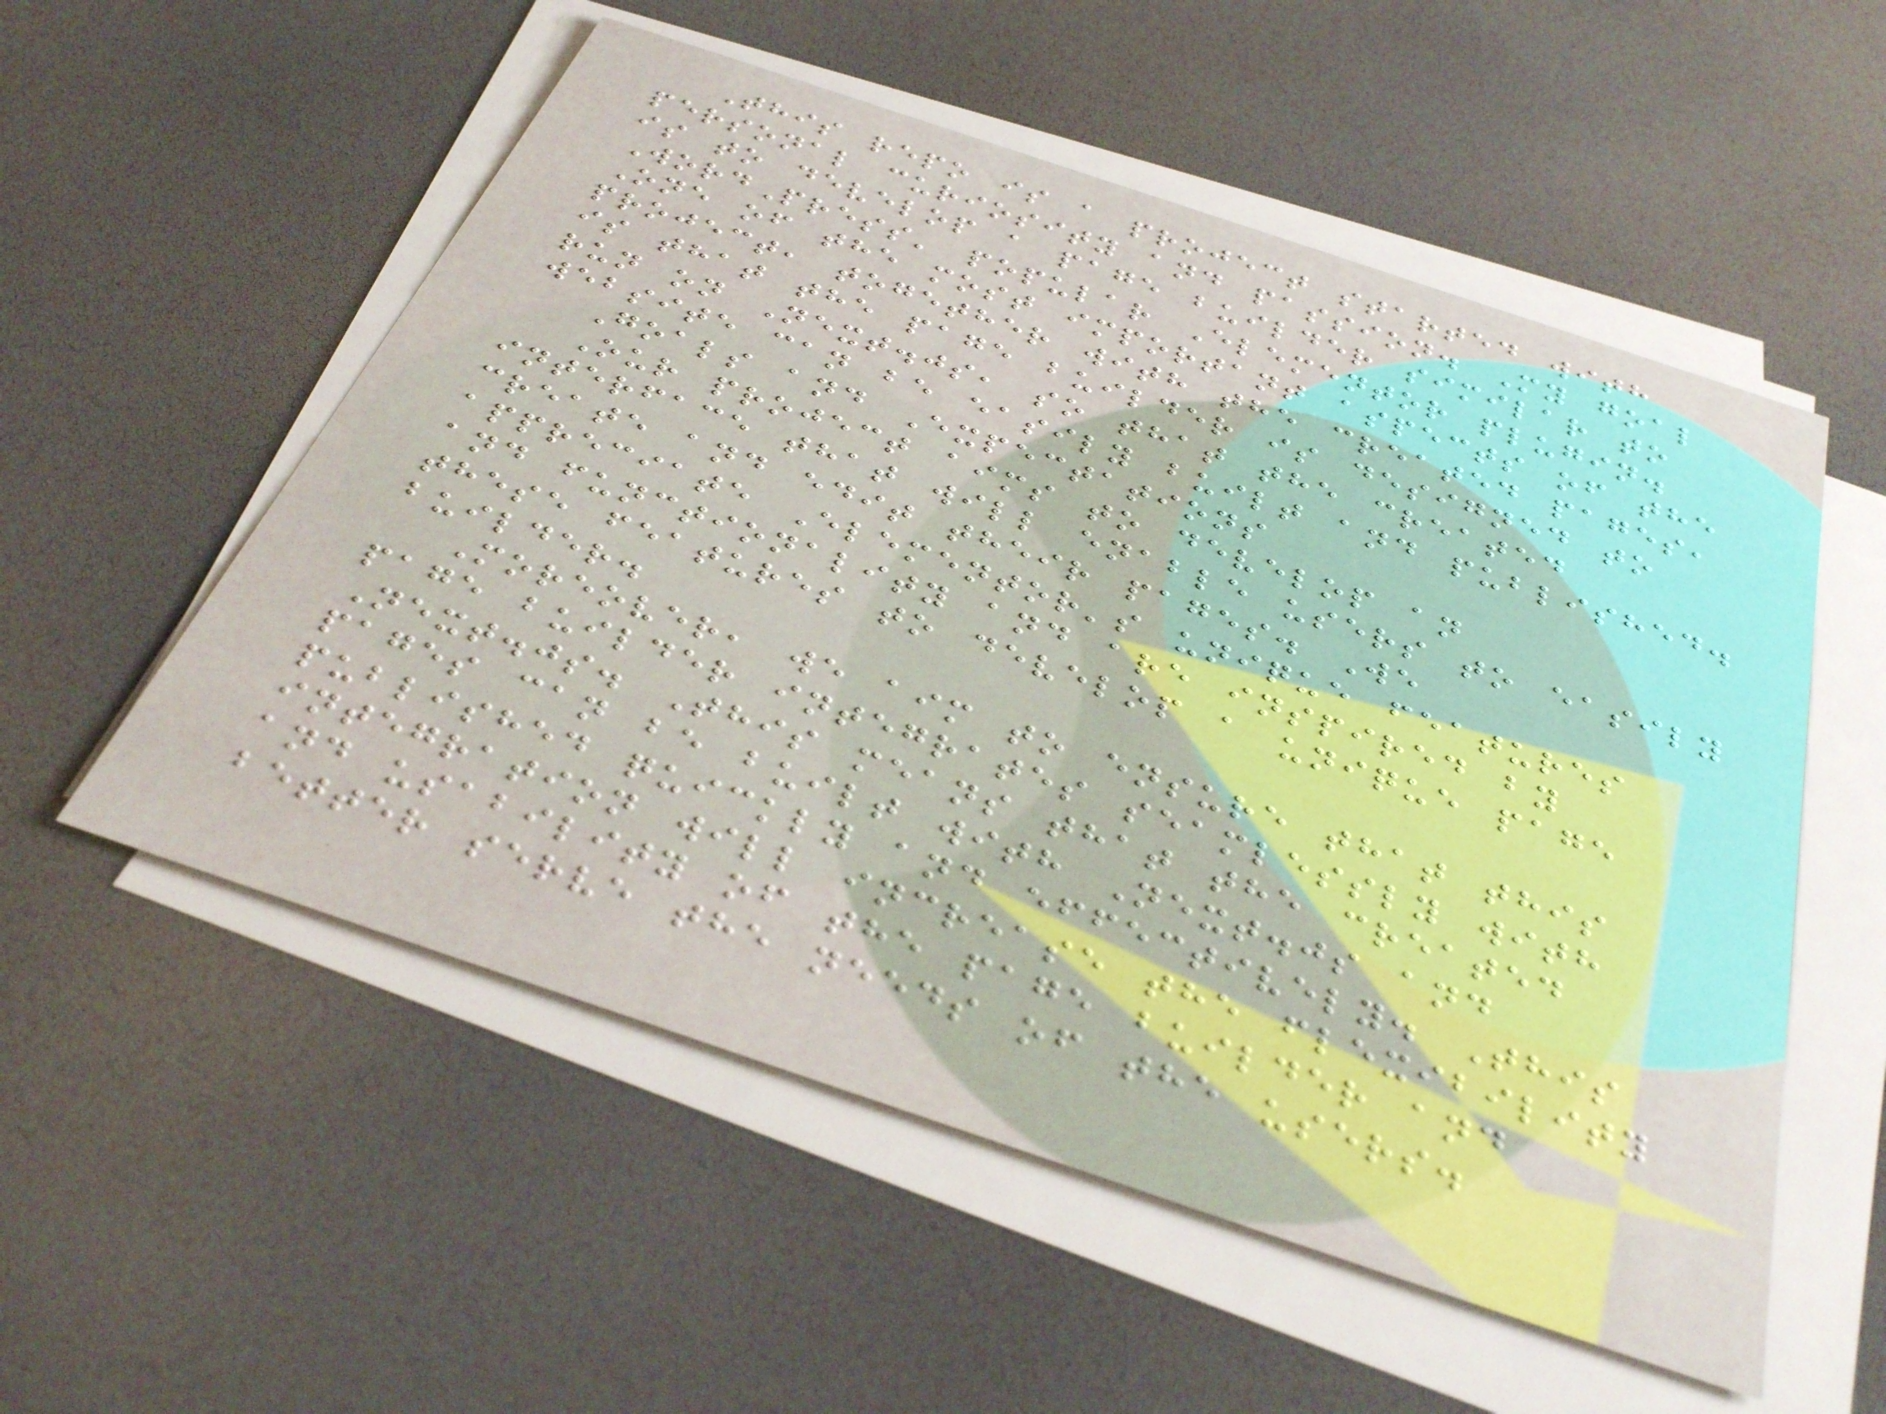This repo is a project started with
personal curiosity and passion. My goal
is to develop a page builder similar to
WordPress' popular Elementor plugin.
One of the most important aspects of the
project, together with the created pages,
is that the page builder is designed to
run on Next.js, so that the created
website can be easily built and published.
Goals and Expectations
Our project aims to develop an
interface that will enable users to easily
create and edit their pages. We
appreciate Elementor's unique features
and functionality and are inspired by
these features to develop a unique page
builder.
Moreover, we aim to ensure that this
page builder integrates seamlessly with
Next.js. This means that the created
pages can be built with Next.js and
published quickly and effectively. This
integration will increase the flexibility
and usability of the page builder and
better serve the needs of the users.
